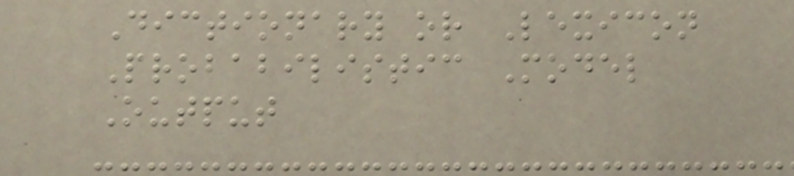Dictionary or Lexicon
Probabilistic Model
Output
